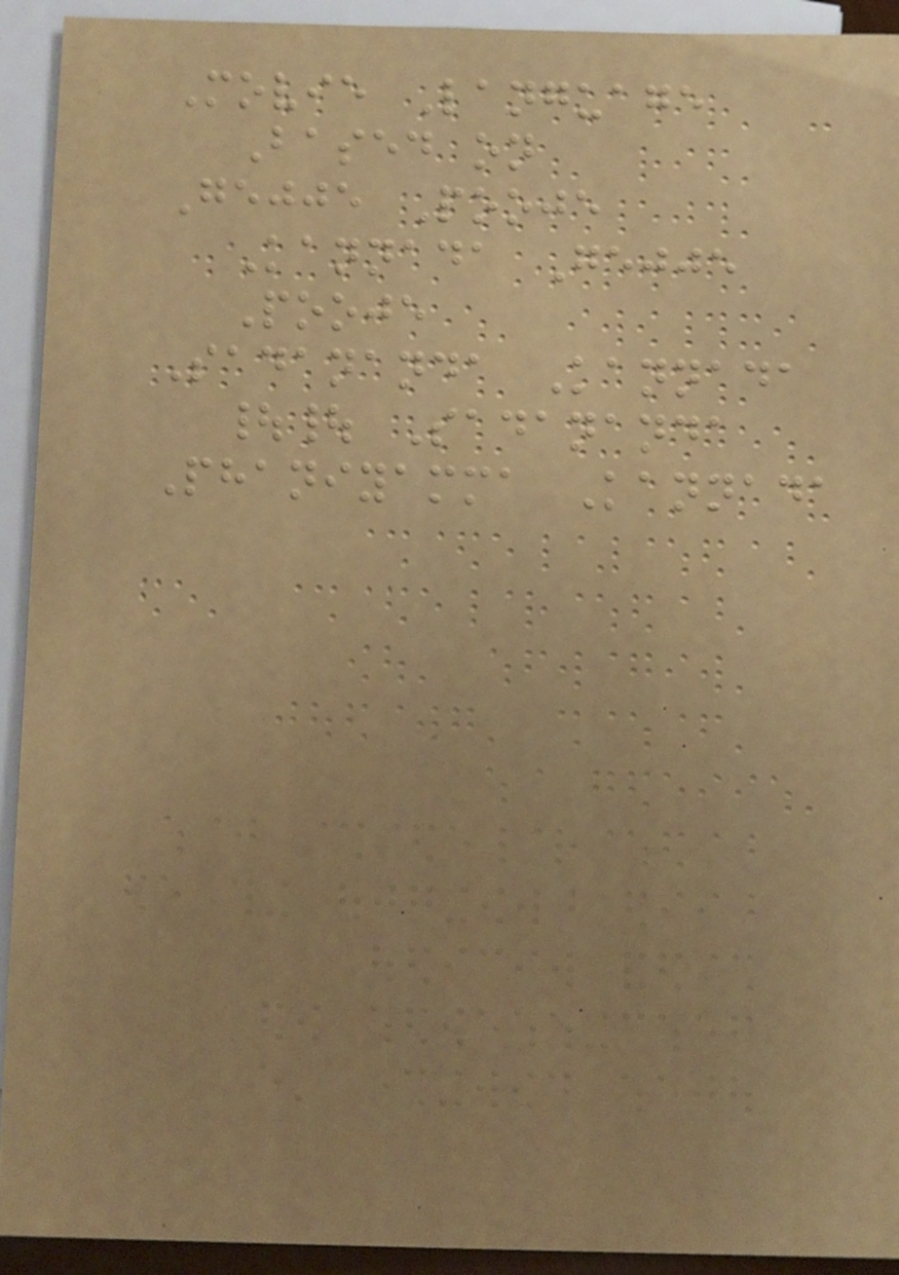Movie Language
Based on
Gejje Pooje
Kannada Gejje
Pooje
Sadananda Kannada
|| Sadananda
Phaniyamma Kannada
